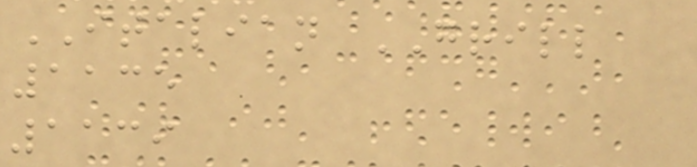ITALIAN GRILL
1135
1139
